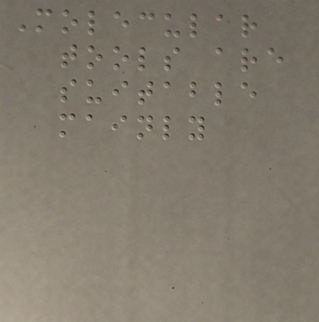Molecular
tools are
suitable
mainly
